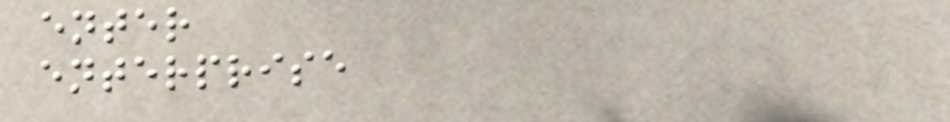enter
enterprise
